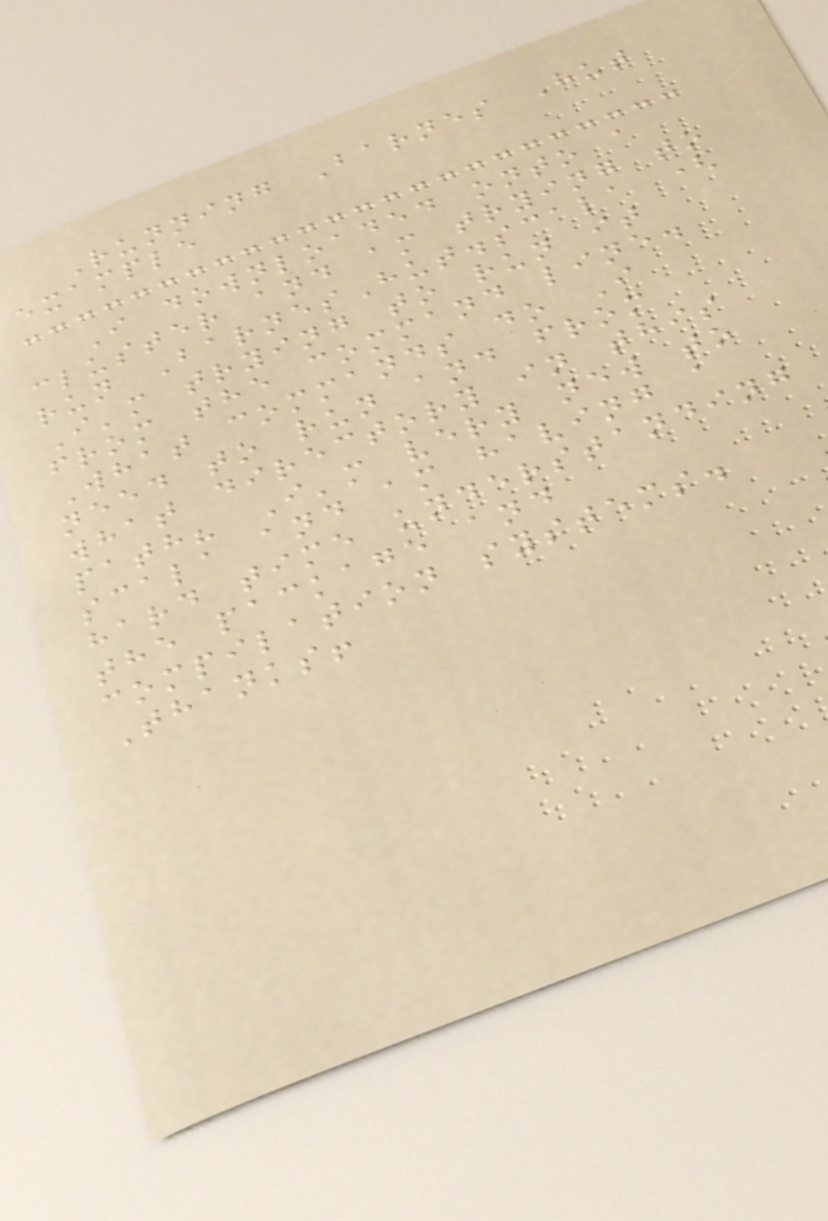Running Barnes Hut
example
I downloaded onto a
cluster and am trying to
run BarnesHut.scala (
I'm trying to run it
from the command line.
What commands do I
need to run and from
what directory in this
path? I'm very new to
scala and am having a
hard time understanding
the package and
compilation systems.
Thanks!
